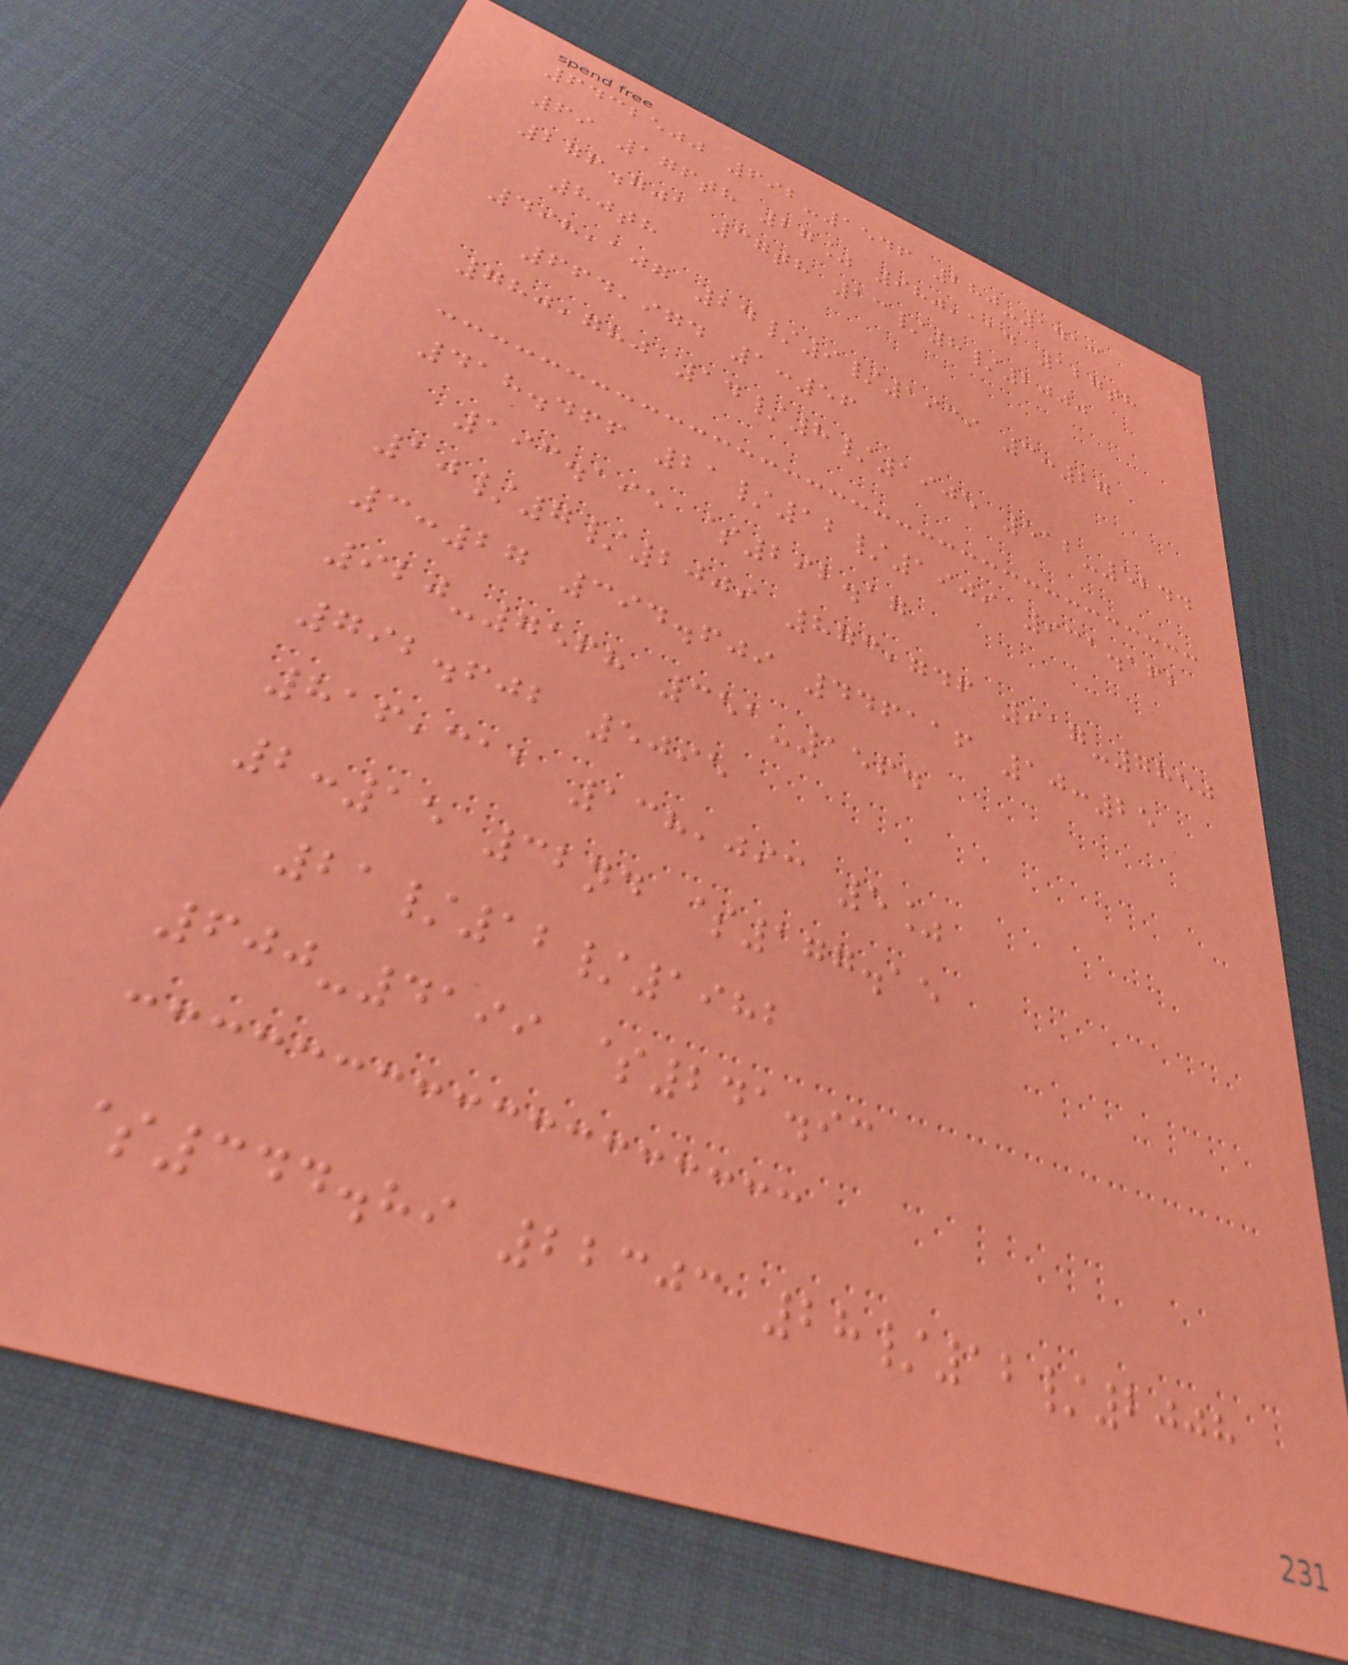6432500 692-1546 280-1413
69 176th 27% 980,114 127th
276.701 37th 13/8/2000
80th
498,107 24/9/1939 3:27
664,974 1:56
780,780 14/8/1905 512-5244
418.466 21/12/1909 931.162
193.195 $292.17
10/7/2009 873,746 917-7850
3:27 394.609 446116 10:25
920-7568 351-1564
792.602 5095
816,311 138,093 5%
2:15 32nd $177.15
21/12/1982
600-4199 $241.93
$344.89 22303 28/12/2008
